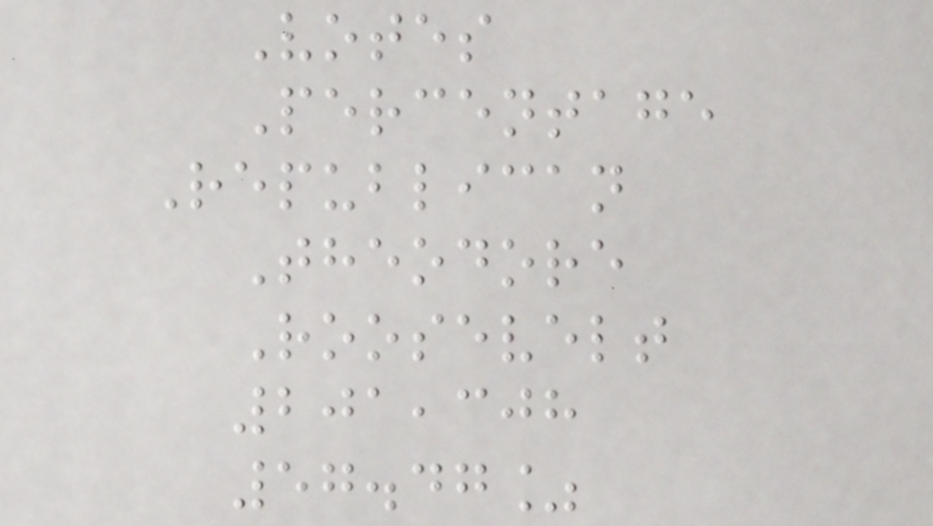Votes
Percentage
Republican
Theodore
Roosevelt
201,308
57.47%
